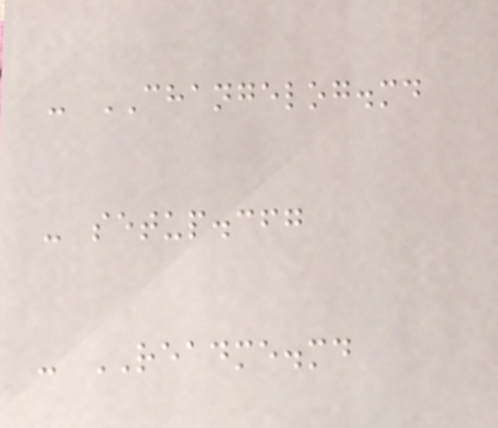- CHANGELOG.md
- setup.cfg
- README.md
